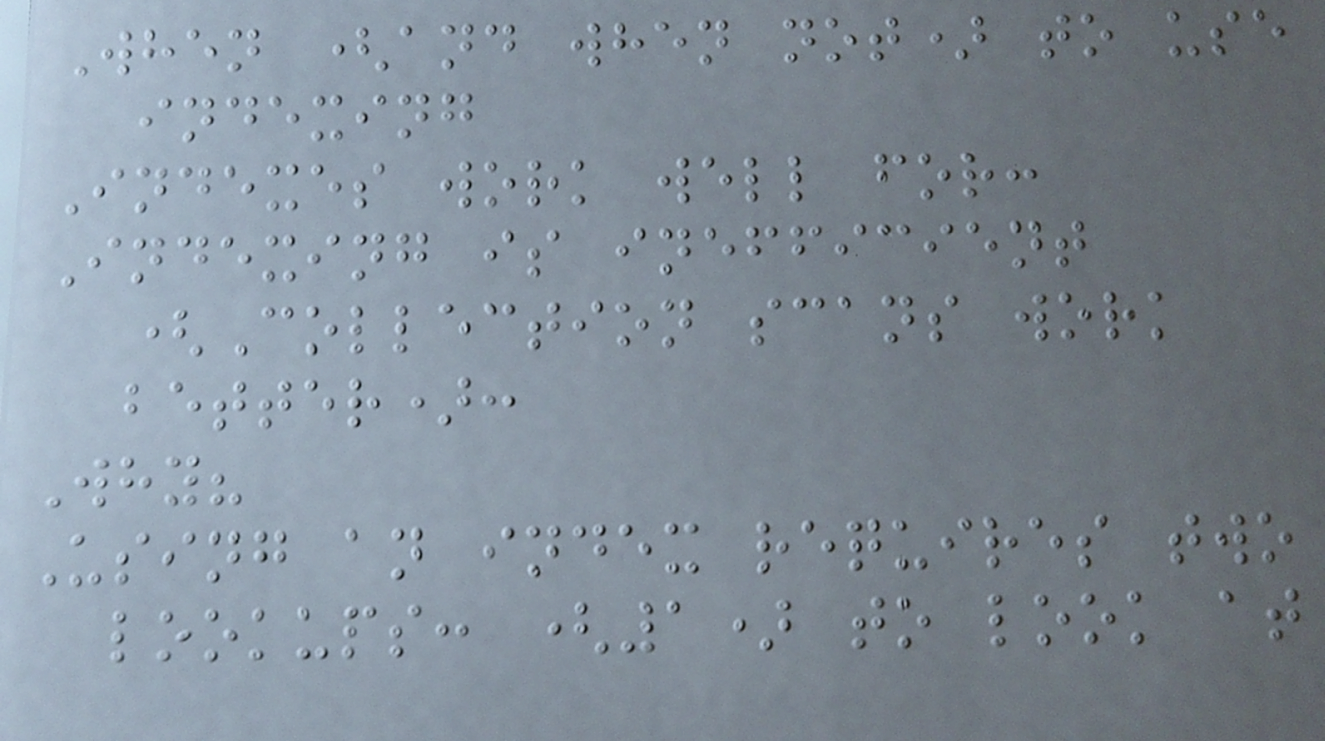When (and when not) to use
indexing
Indexes work well for:
Indexing is inefficient
(Collection scans work
better):
Why?
Using an index requires two
lookups: (1) to look at
